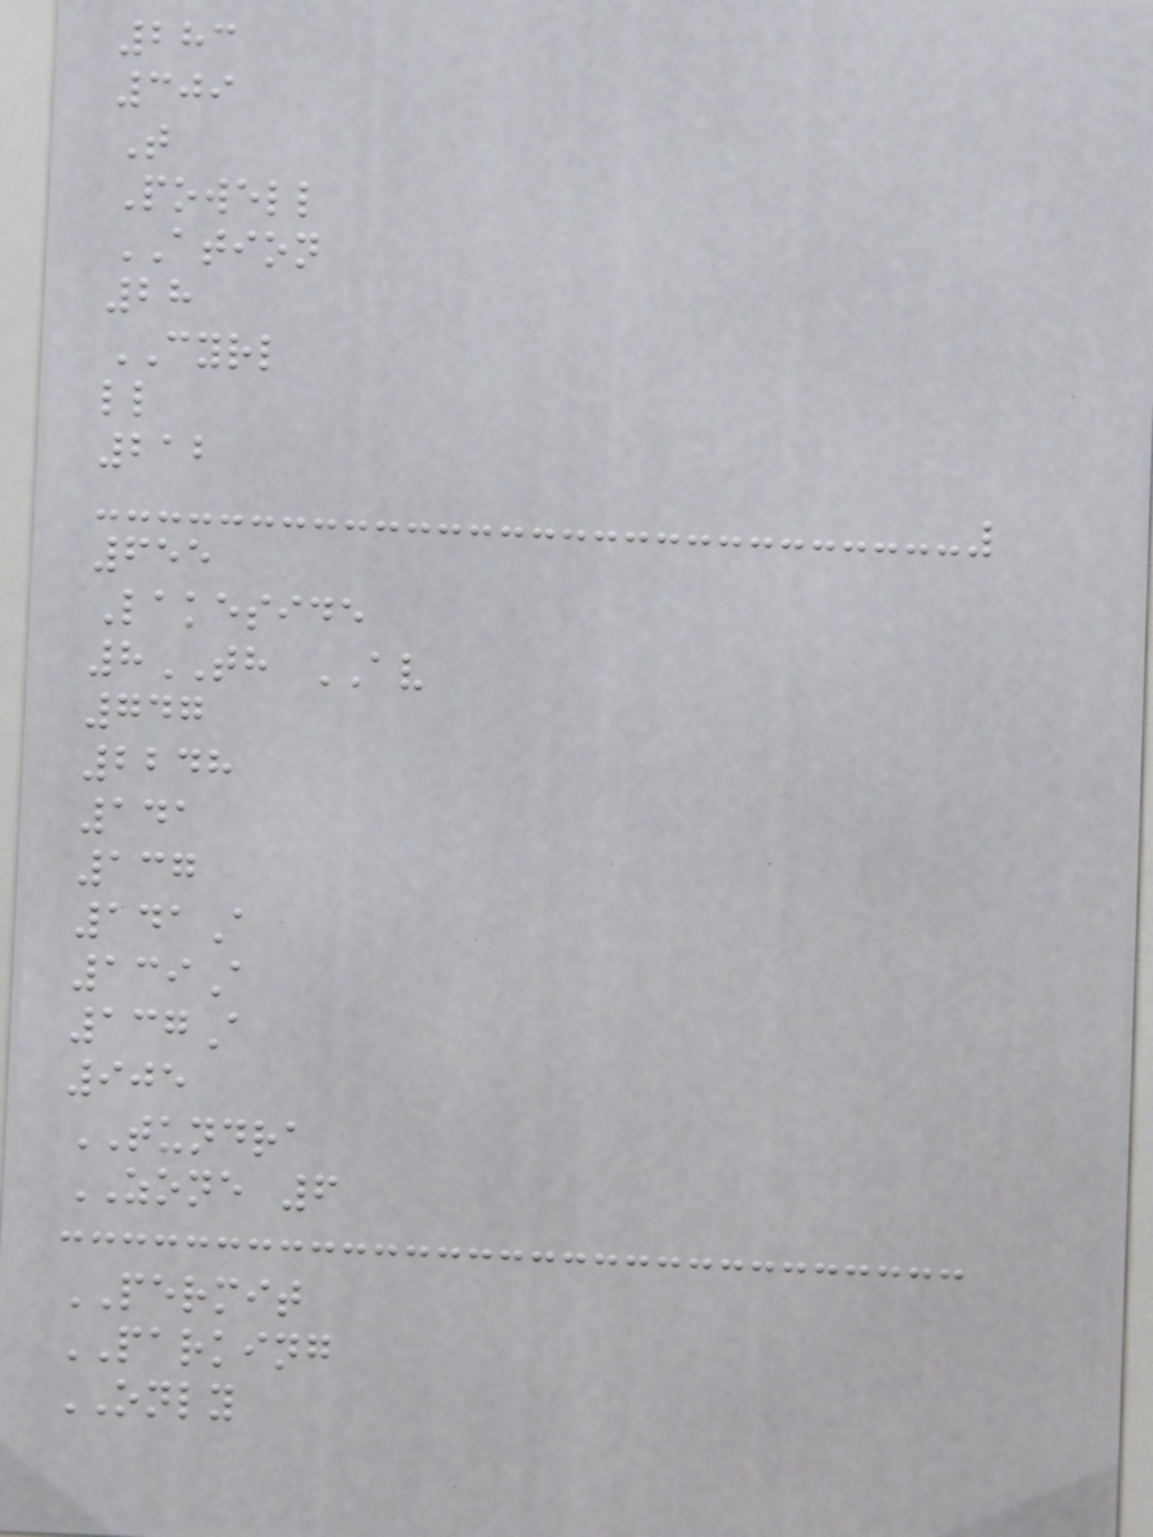283
309
T
Powell
ATION
28
CYRL
ll
212
655
Lakeside
8TH AV
747
2248
141
137
141A
139A
137A
905
TUNDRA
ZONE 6
PERMIT
PARKING
ONLY
